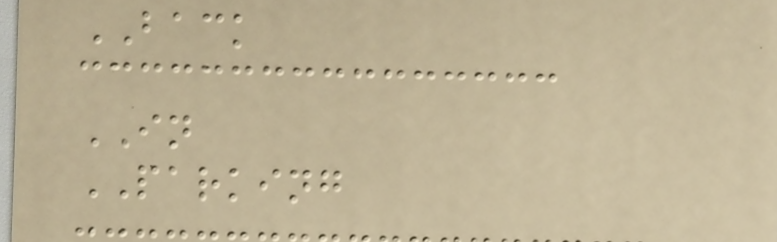BACK
IN
PARKING
